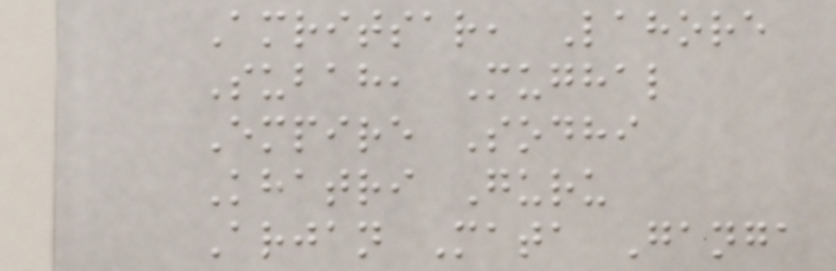Amritsar, Lahore
Subah, Mughal
Empire Sodhi
Khatri Guru
Arjan Mata Ganga
